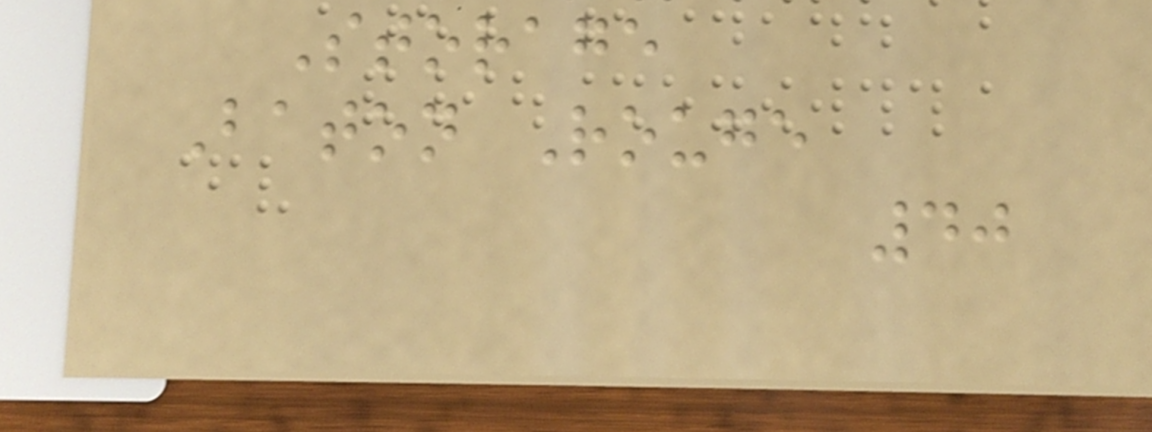Storage
Baton Rouge
40
